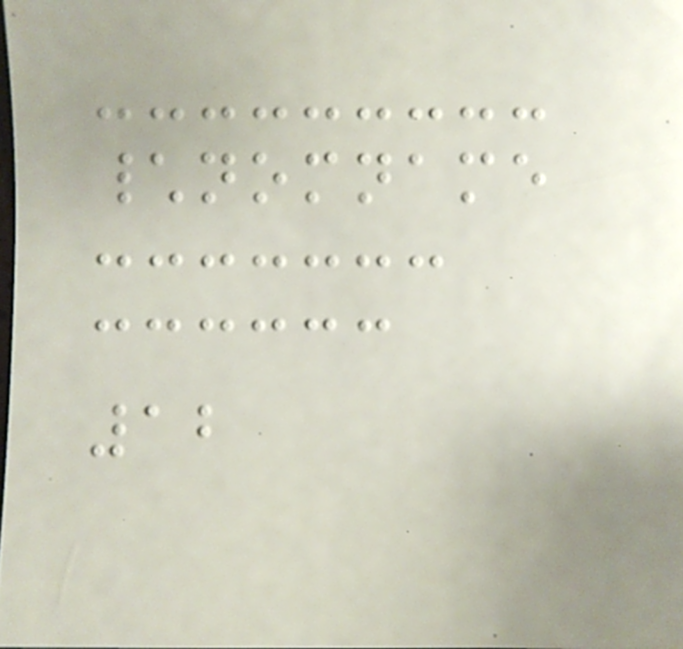\nomname
12
